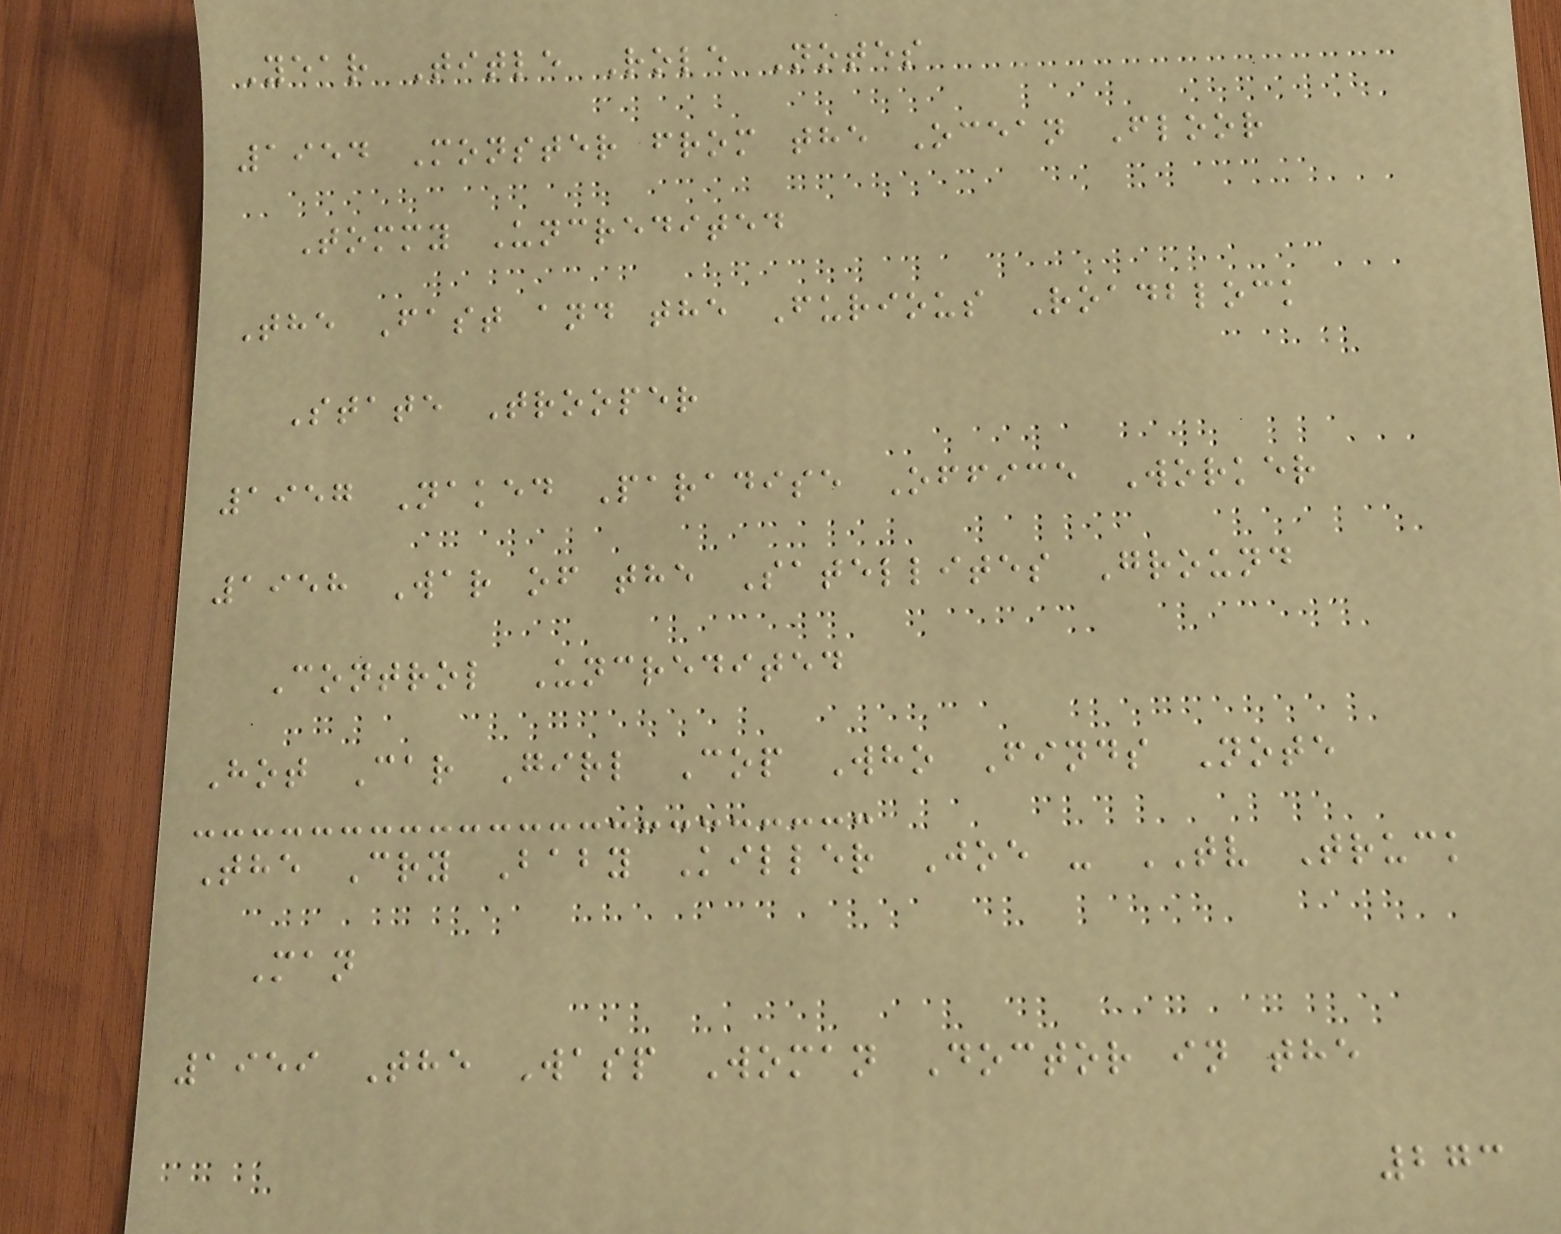Year Title Role Notes
1954 Monster from the Ocean Floor
Tommy Uncredited
The Fast and the Furious Roadblock
State Trooper
1957 Naked Paradise Office Worker
1958 War of the Satellites Ground
Control Uncredited
Hot Car Girl Cop Who Finds Note
The Cry Baby Killer Joe - TV Truck
Man
1959 The Wasp Woman Doctor in the
273
